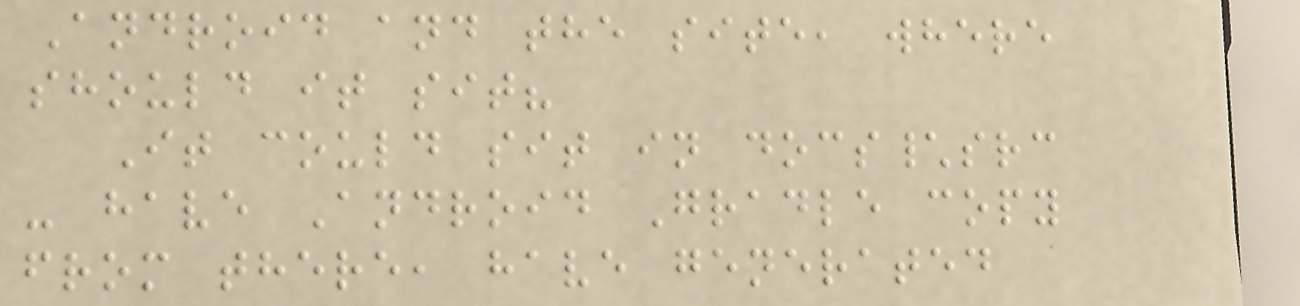Android and the site, where
should it sit?
It could sit in docs\src
- have Android Gradle copy
from there, have generated
